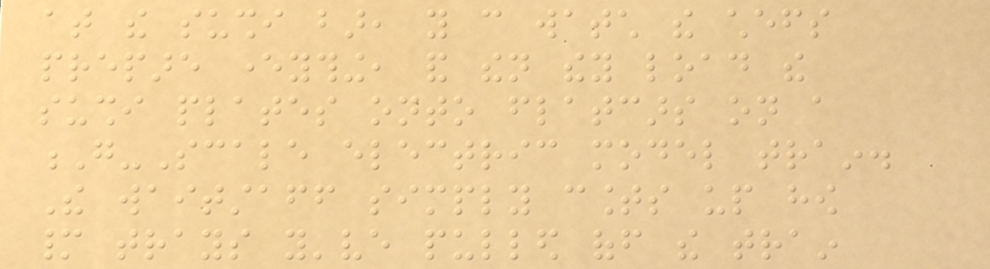at the sushi bar, you can watch the chefs
prepare everything, and then they load the
sushi plates onto flatcars on a
G-Scale electric model train.
The waitstaff simply counts up how
many trays you've pulled off the train
